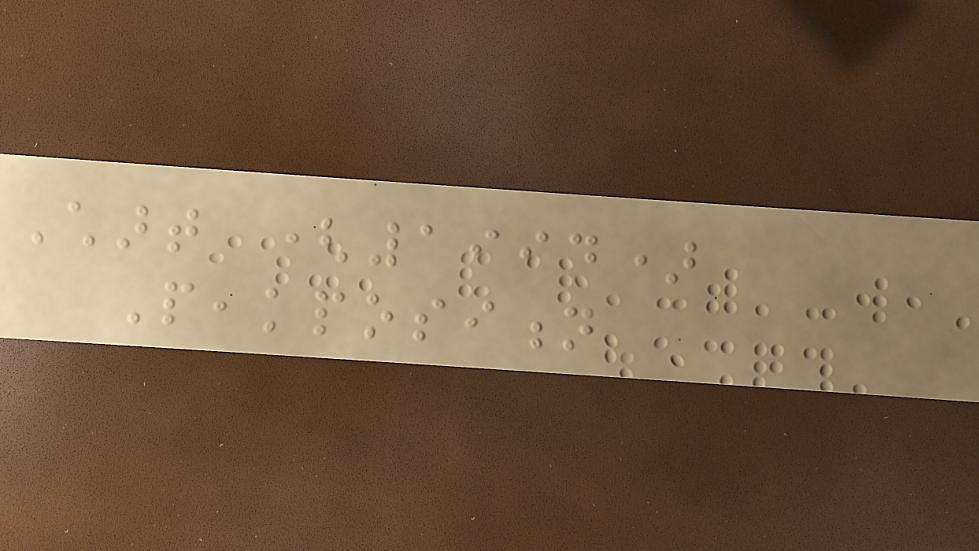Chart (1994)
Peakposition
